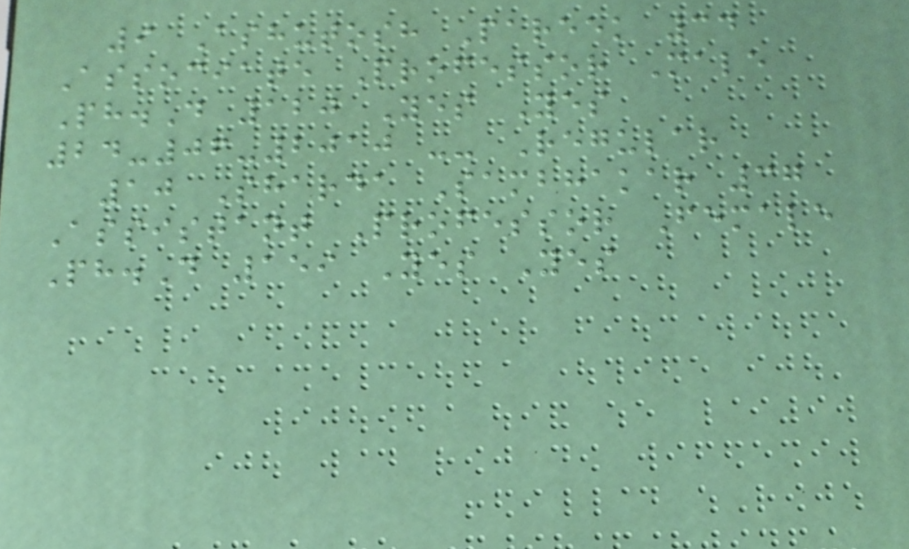9 Ashutosh Pareek 34
Associate Professor Male
Ph.D 120 Yes Yes
24-06-2010 -- Regular
10 Sharda Sambhakar 37
Assistant Professor Female
Ph.D 159 Yes Yes
